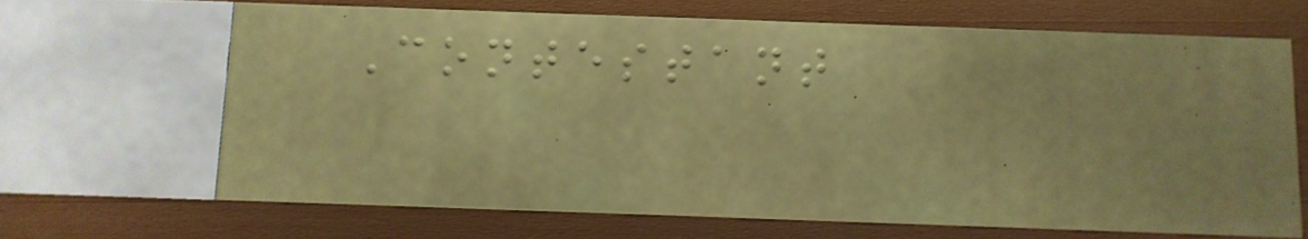Contestant
